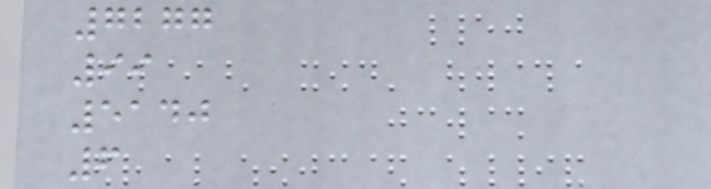7277
99
5140
6
